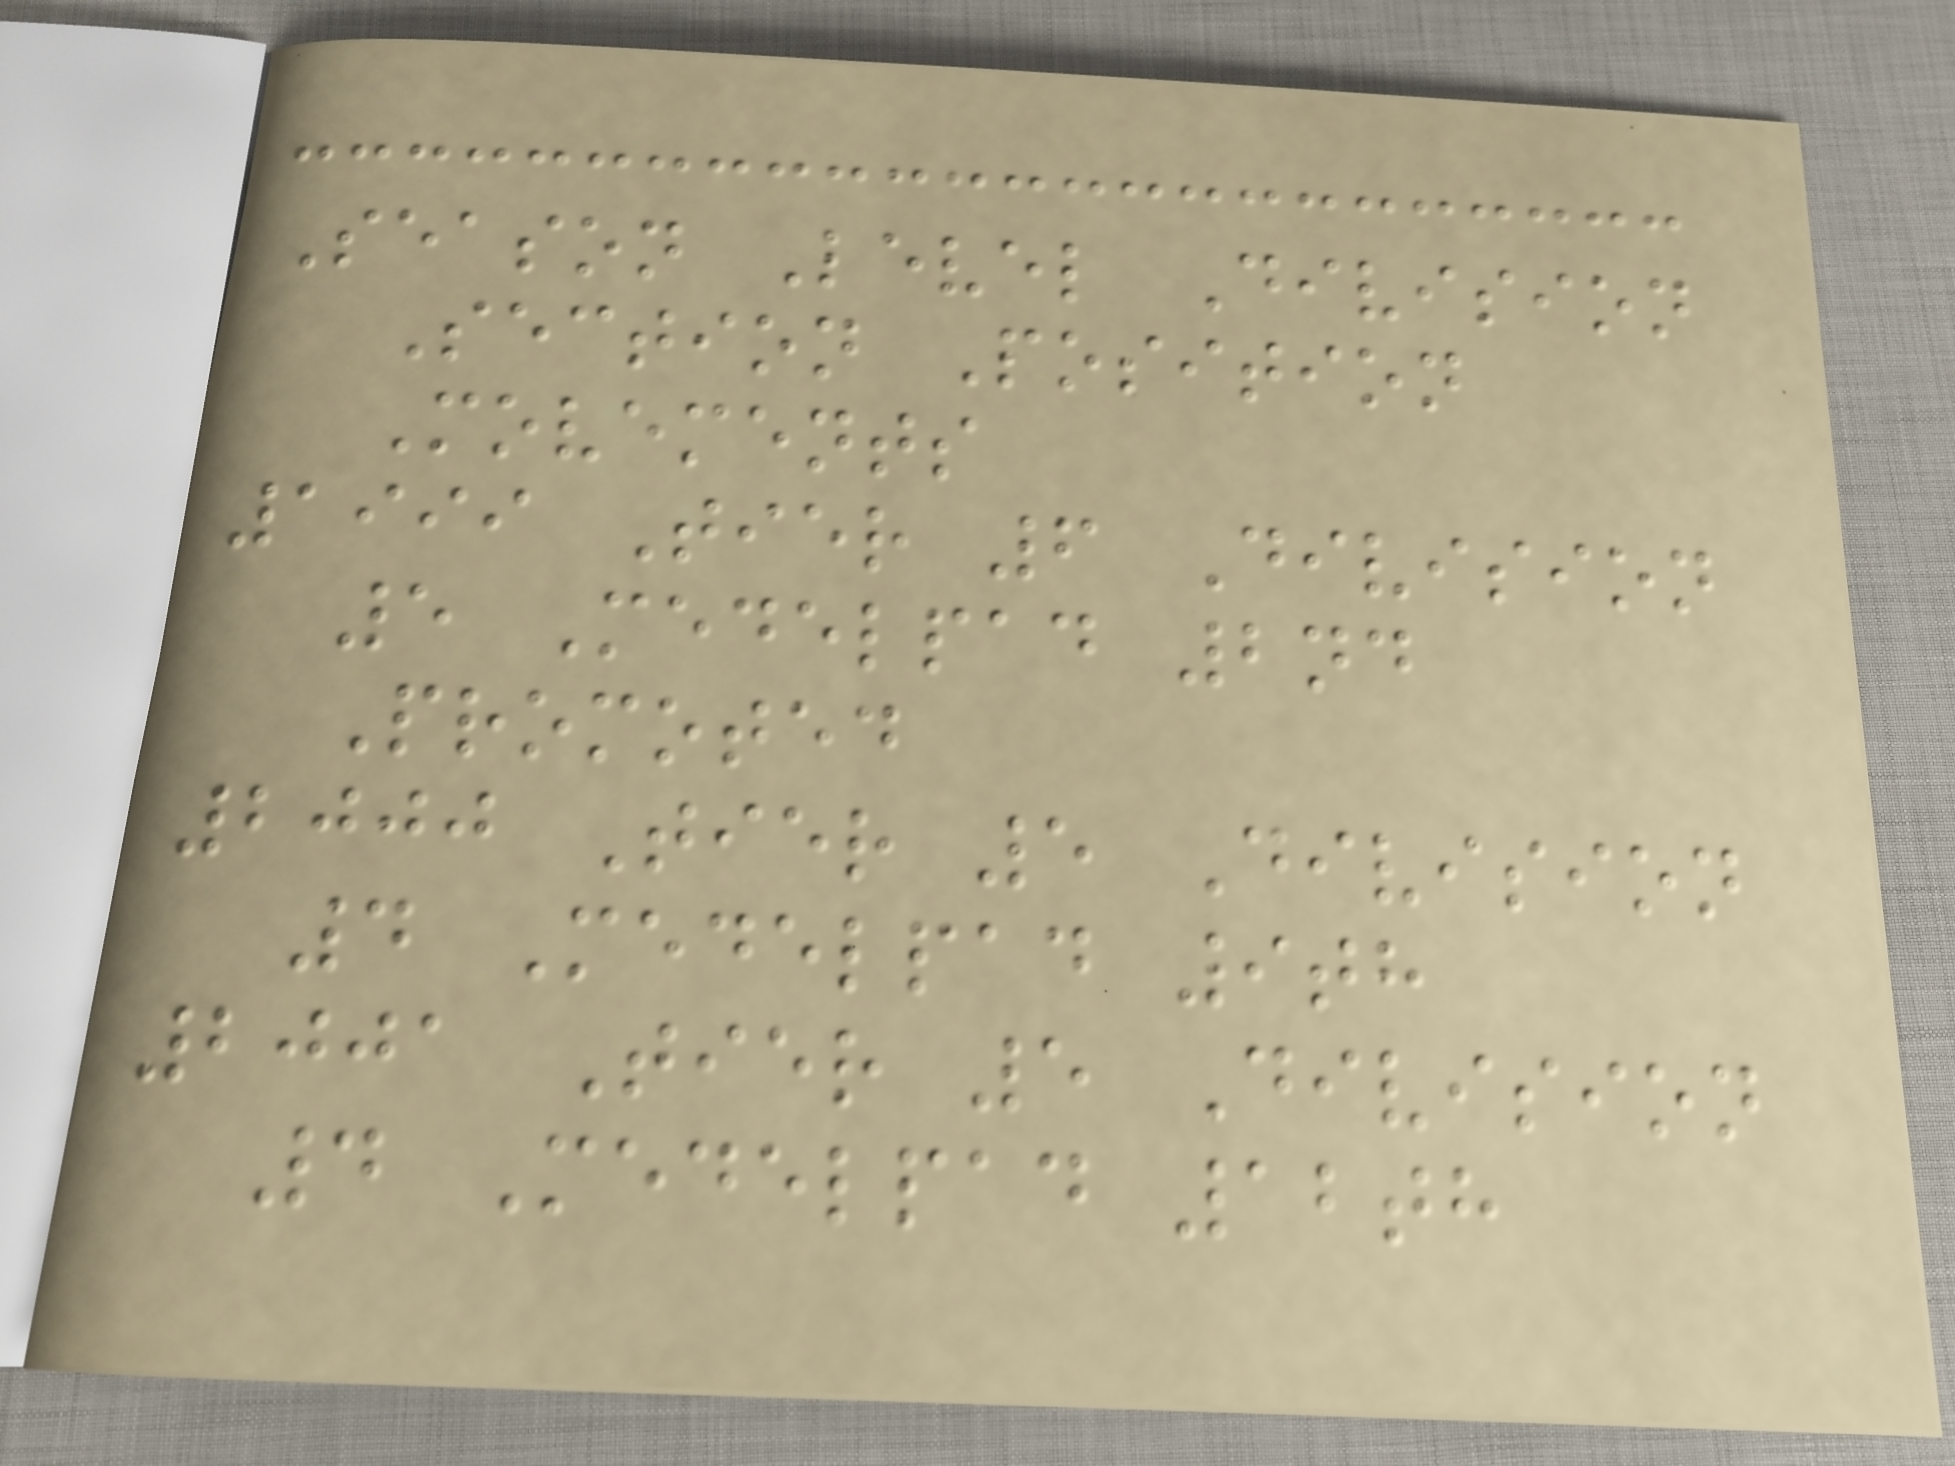Season Level Division
Section Position
Movements
1999 Tier 6 Division
5 Medelpad 2nd
Promoted
2000 Tier 5 Division
4 Medelpad 9th
2001 Tier 5 Division
4 Medelpad 12th
